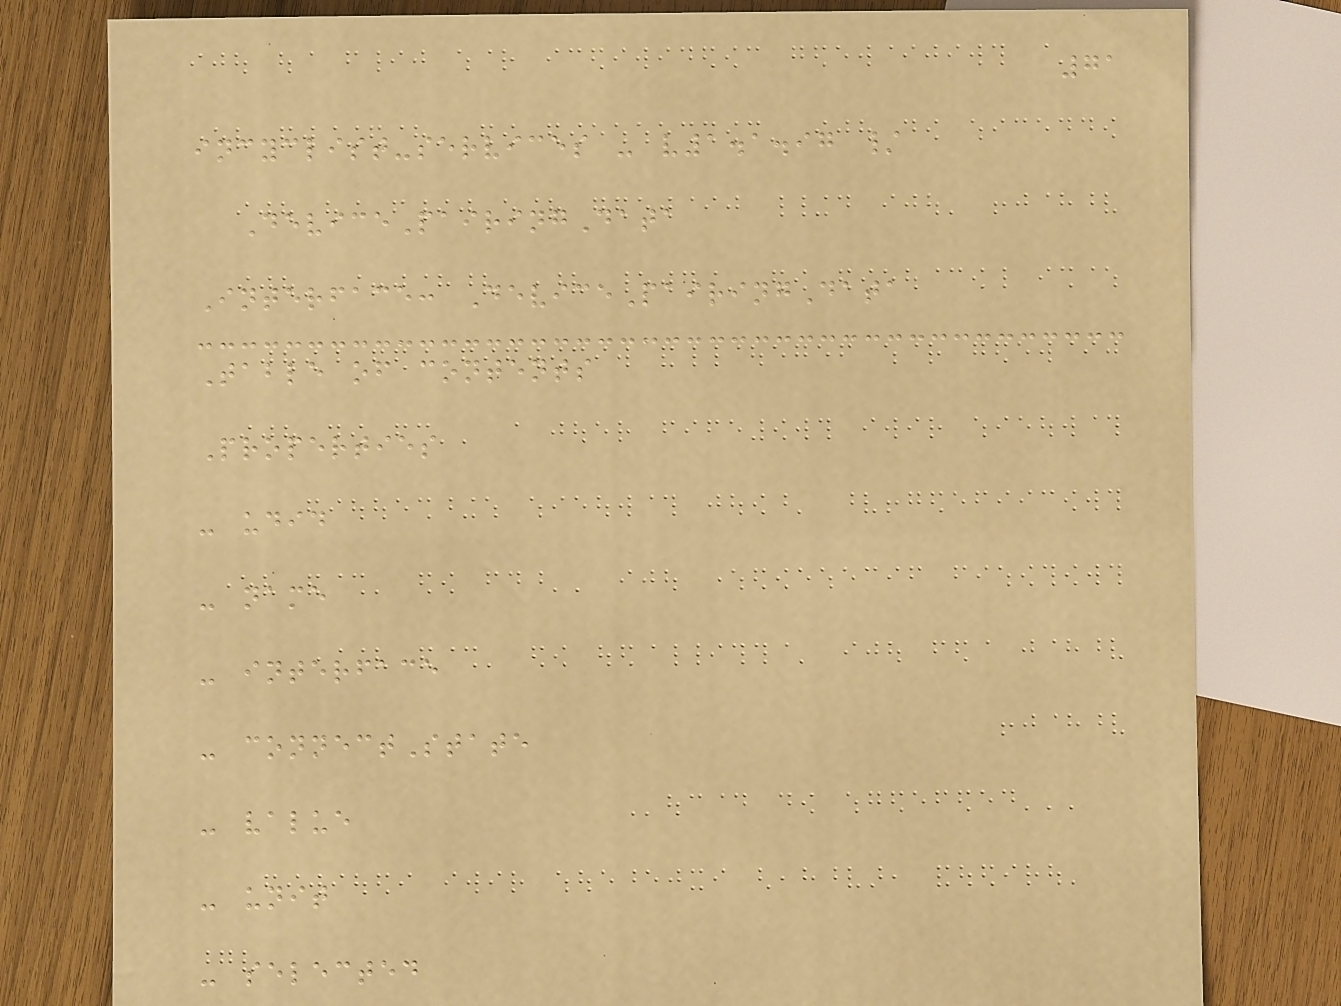71
incyclist-services - v1.1.97 /
DevicePairingData
Interface: DevicePairingData
Table of contents
Properties
- udid
- name
- interface
- connectState
- value
- unit
- selected
